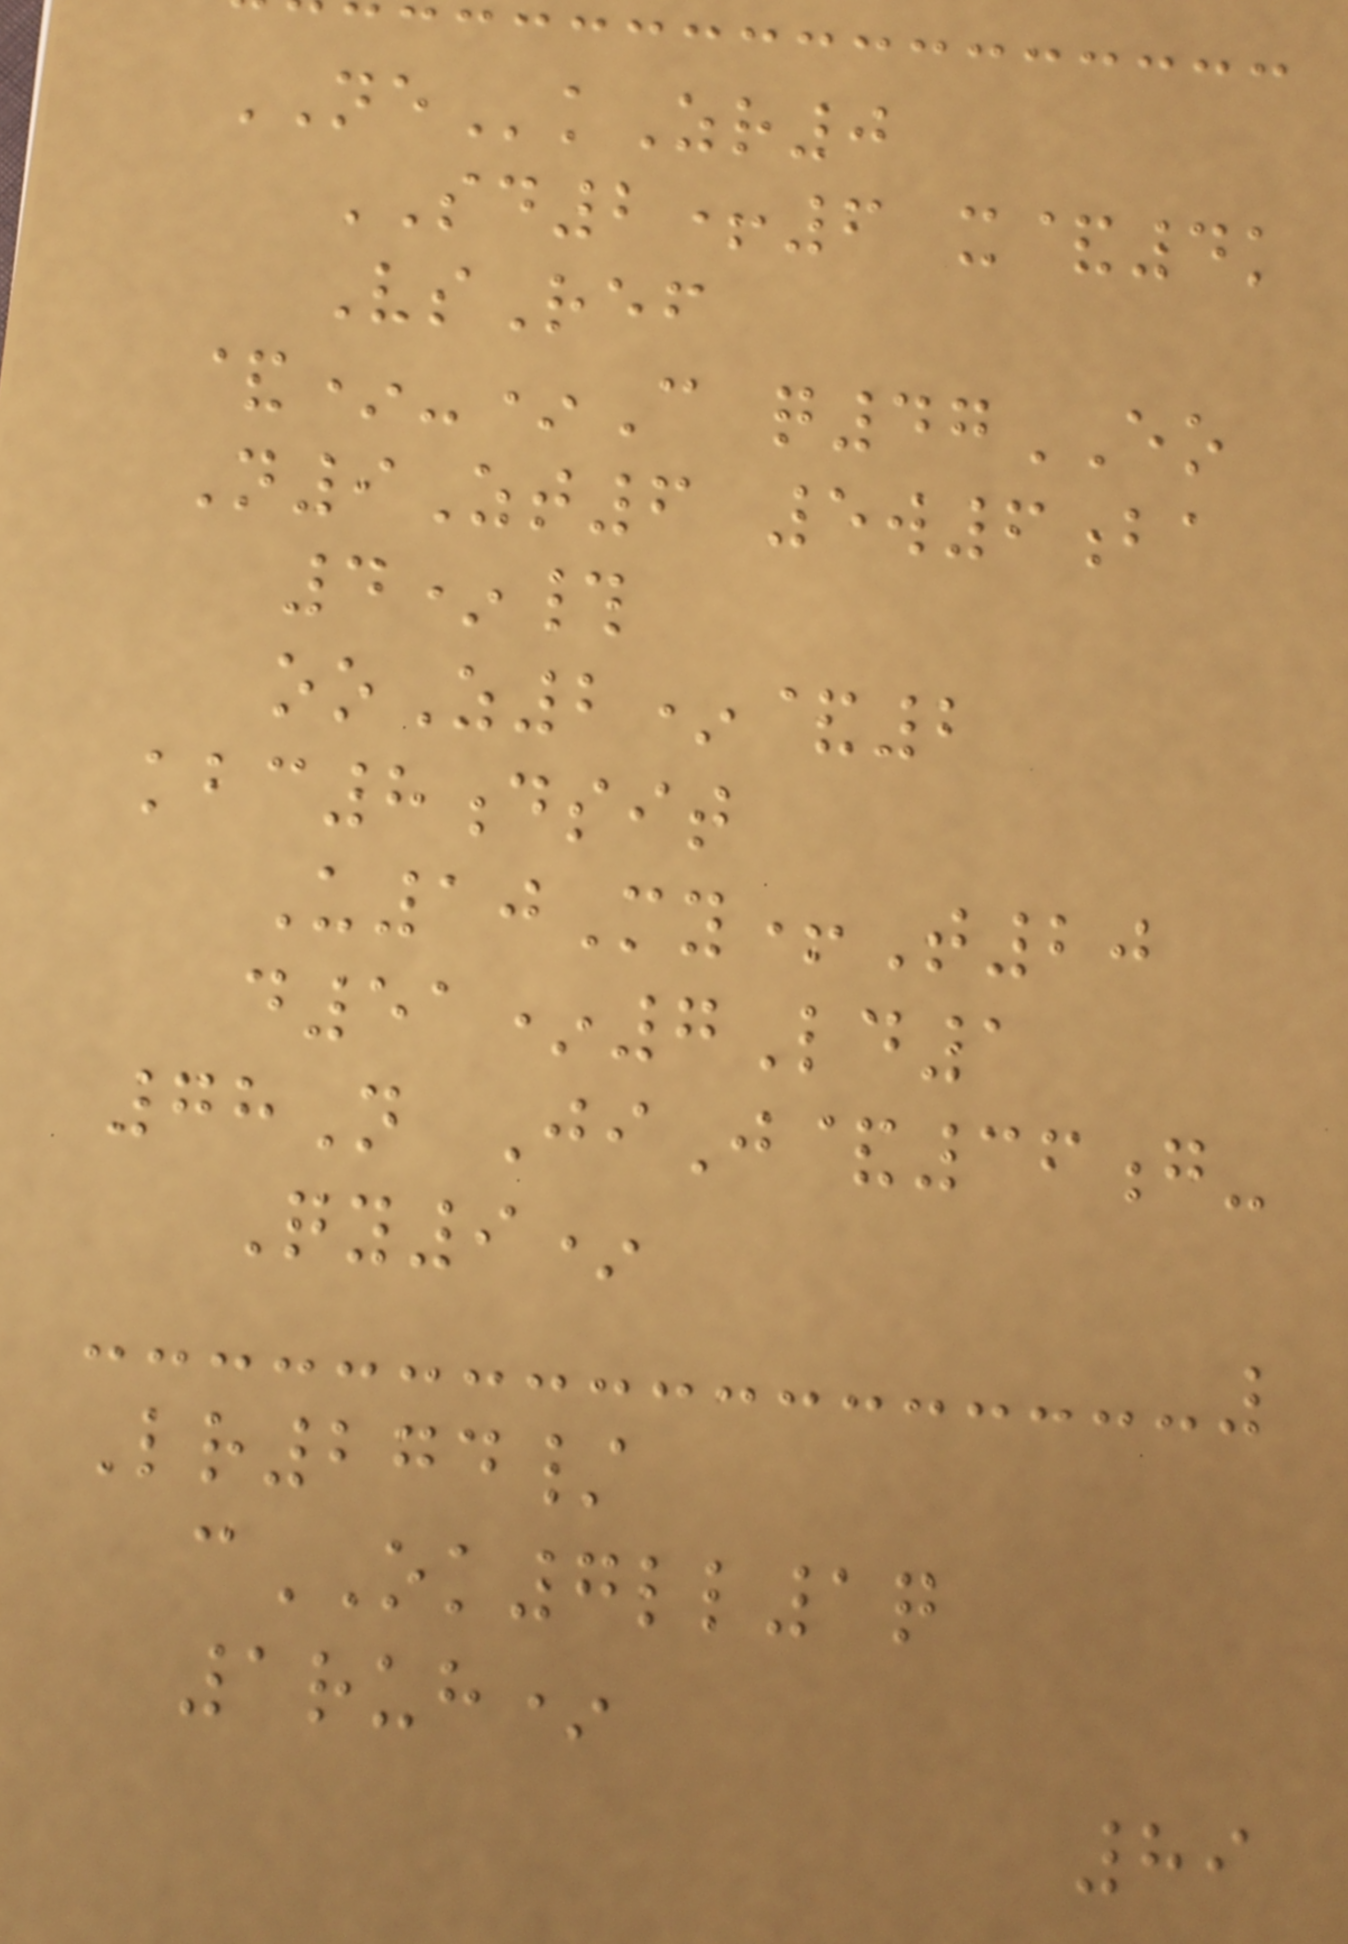NEkZr0
SD2+6 x&4k
VsRef
&*-*C q47EO
N9Zt6 5w6ba
4*#
ooZ2*&2
kbc8dsit
U10My+T20
d51*7Ld1
78N JiJ&36g-
Qy9*
Lr274/
cOK7ll1q
1ruh*
89
